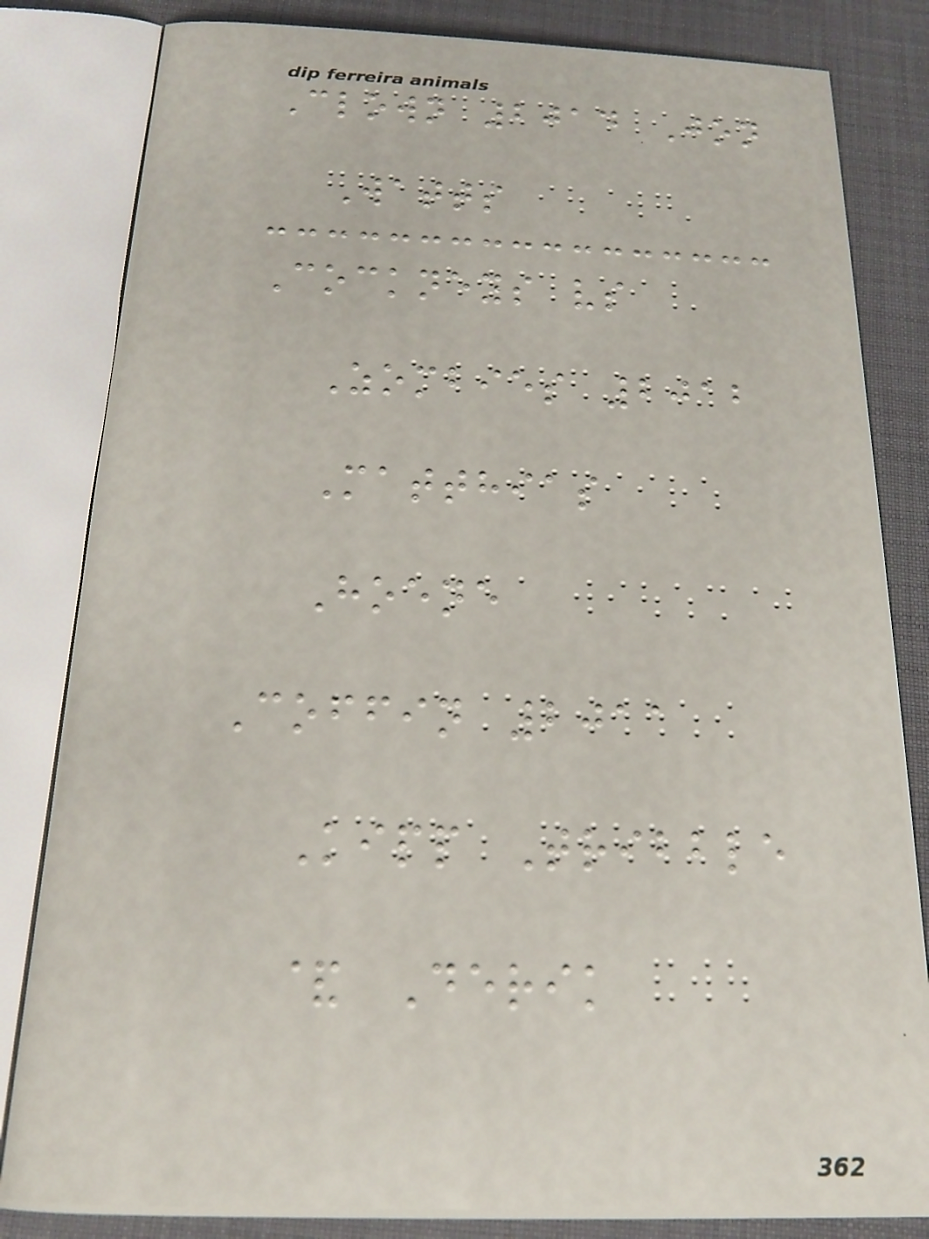Clown 2014 Jon
Watts
Cockneys vs
Zombies 2012
Matthias
Hoene
Coffin 2011
Kipp Tribble
& Derik
